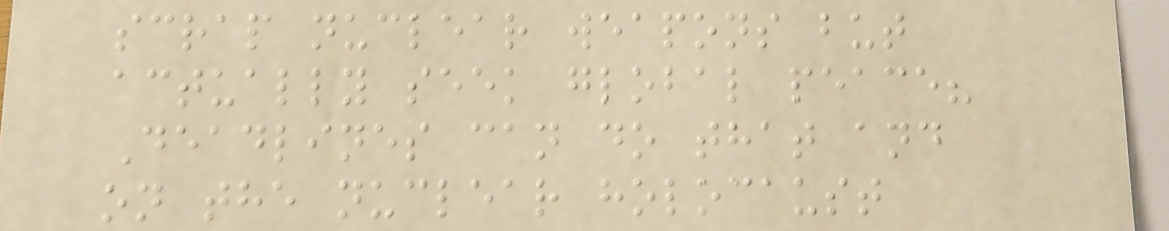scrap nuclear weapons but
actually seek global peace?
Deadlines can do that and
on the nuclear holocaust
